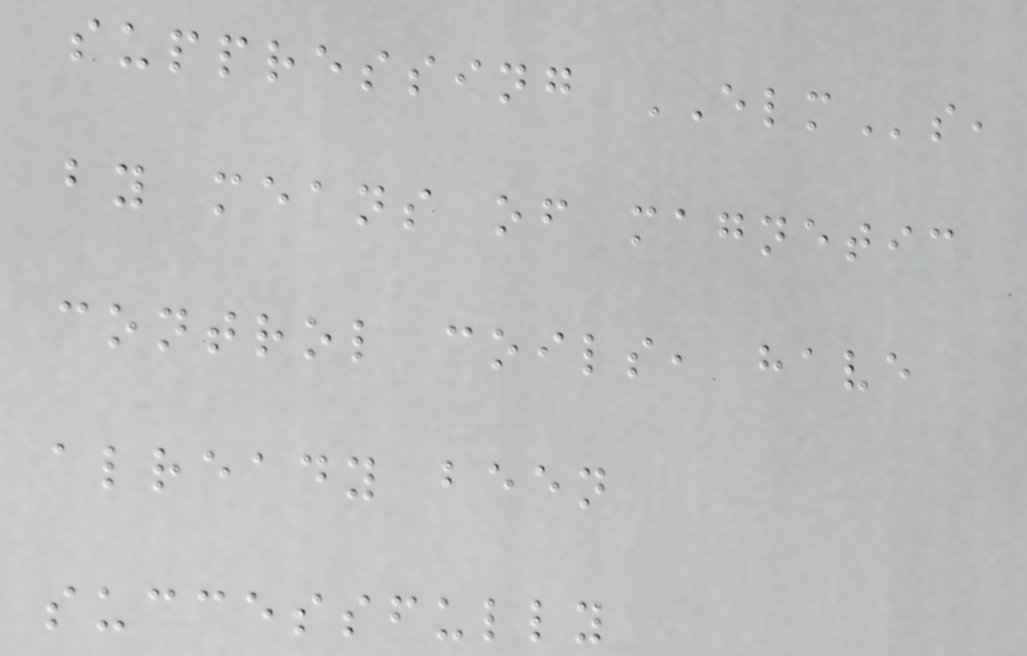suppressing ELMs,
by means of magnetic
control coils, have
already been
successfully
